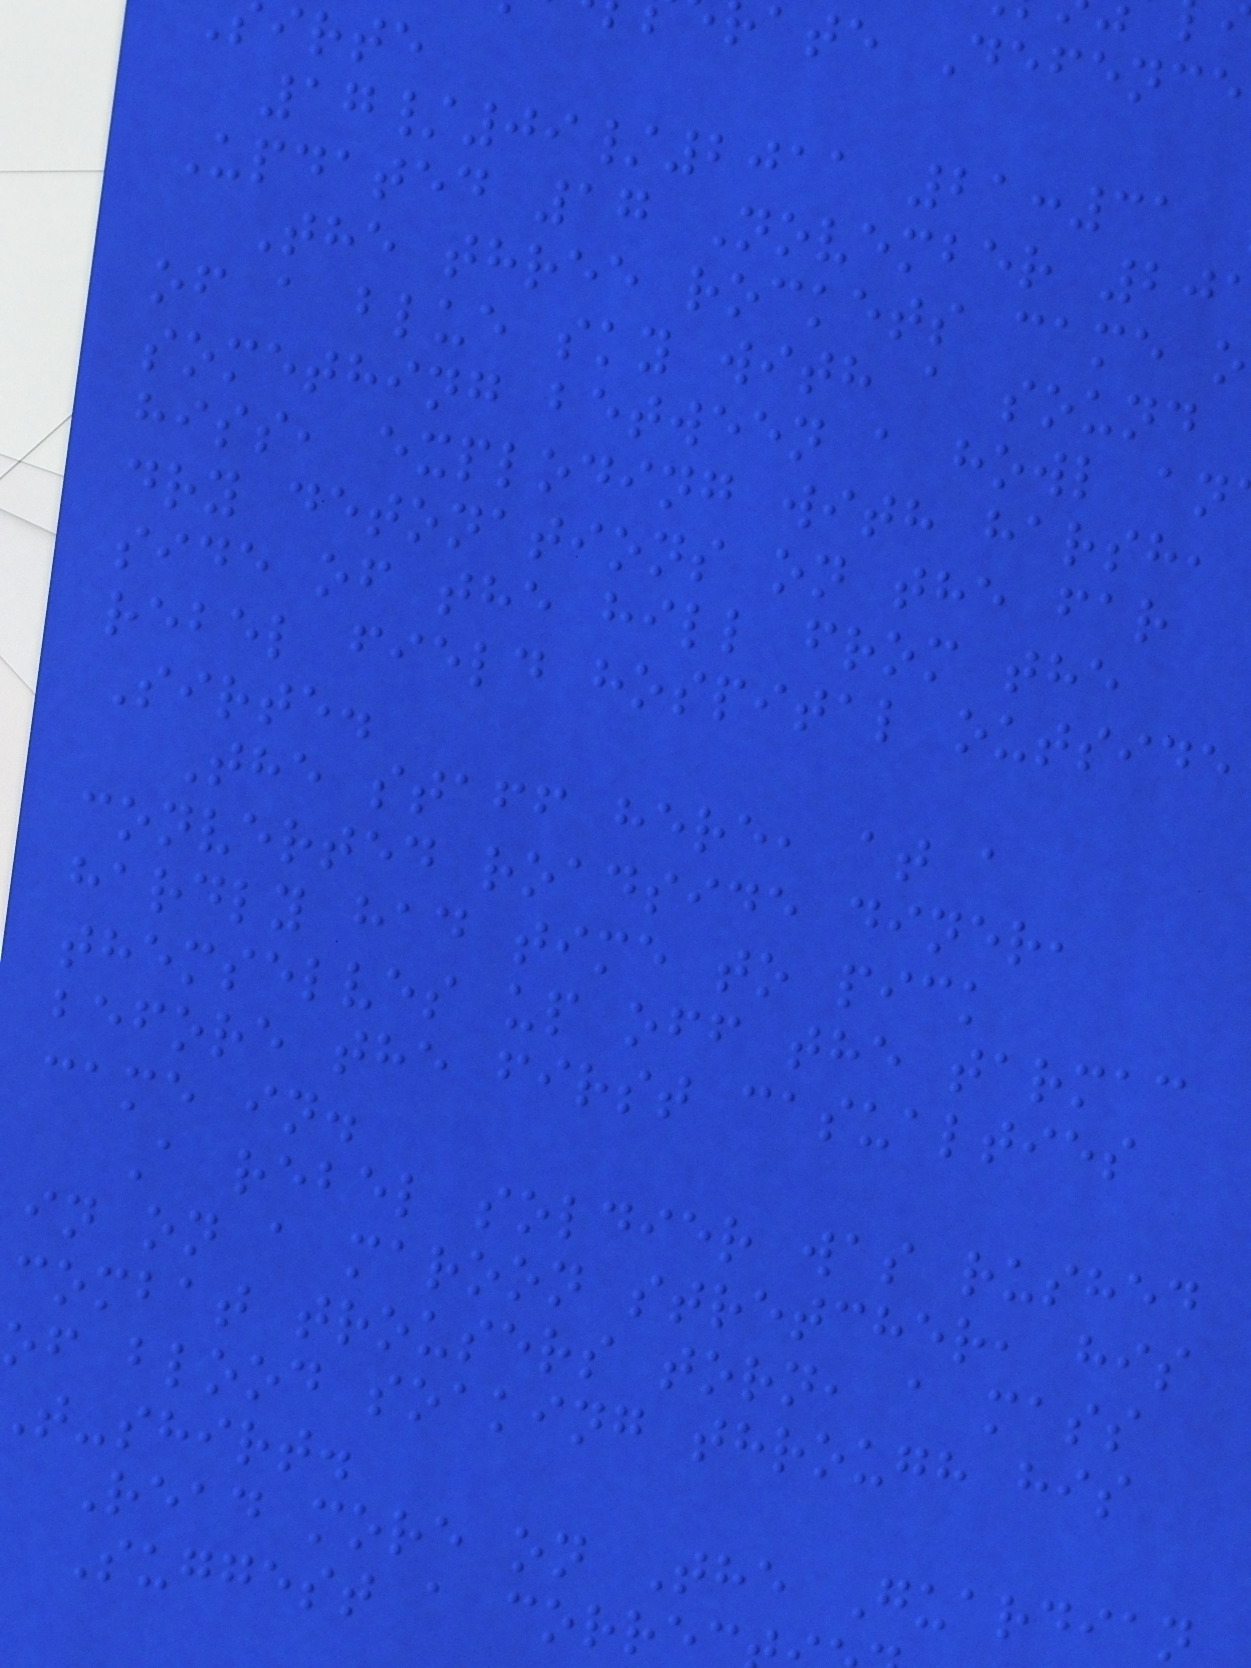ate Defence
irte
17/09/2011 21:31
Updated 17 November 20
The three rockets came o
of a blue sky with a sound
something between a howl an
hiss, exploding with harsh,
dry detonations on the far
side of the hill from the
rebel field hospital outside
Sirte.
The staff here, at a
converted roadside diner,
hardly had time to pick
themselves up off the tarmac
before the first casualties
came in.
A rebel soldier was rushed
in on a maroon stretcher, his
combat trousers torn, a mass
of blood soaking through his
t-shirt.
Read more on The Guardian
Suggest a corre
